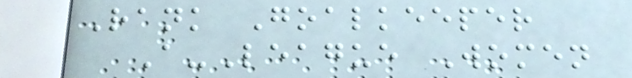Rank Goalkeeper
A-League Women
